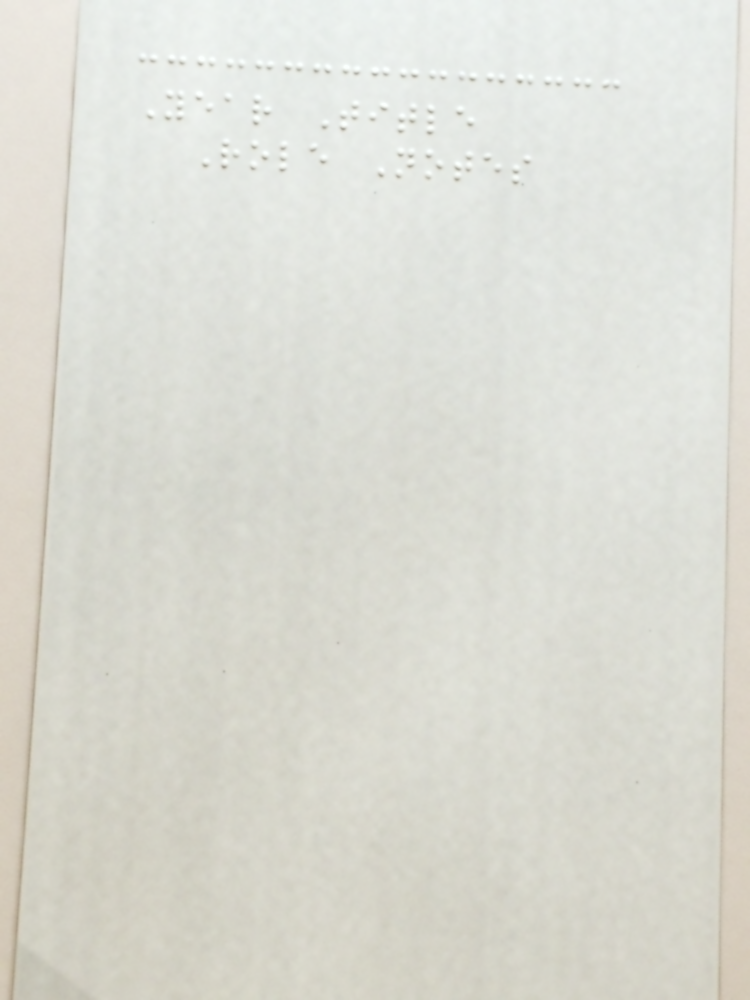Year Title
Role Notes
